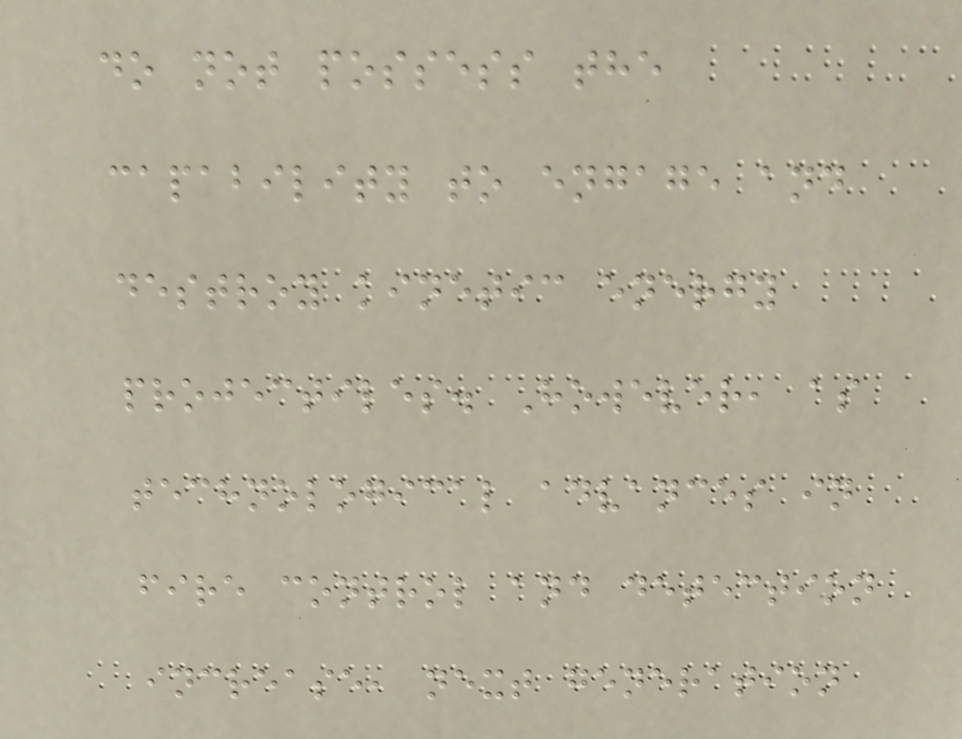do not possess the
capability to engage and
destroy kinetic energy
projectiles. However, as
technological advances in
fire control and detection
increase, next generation
